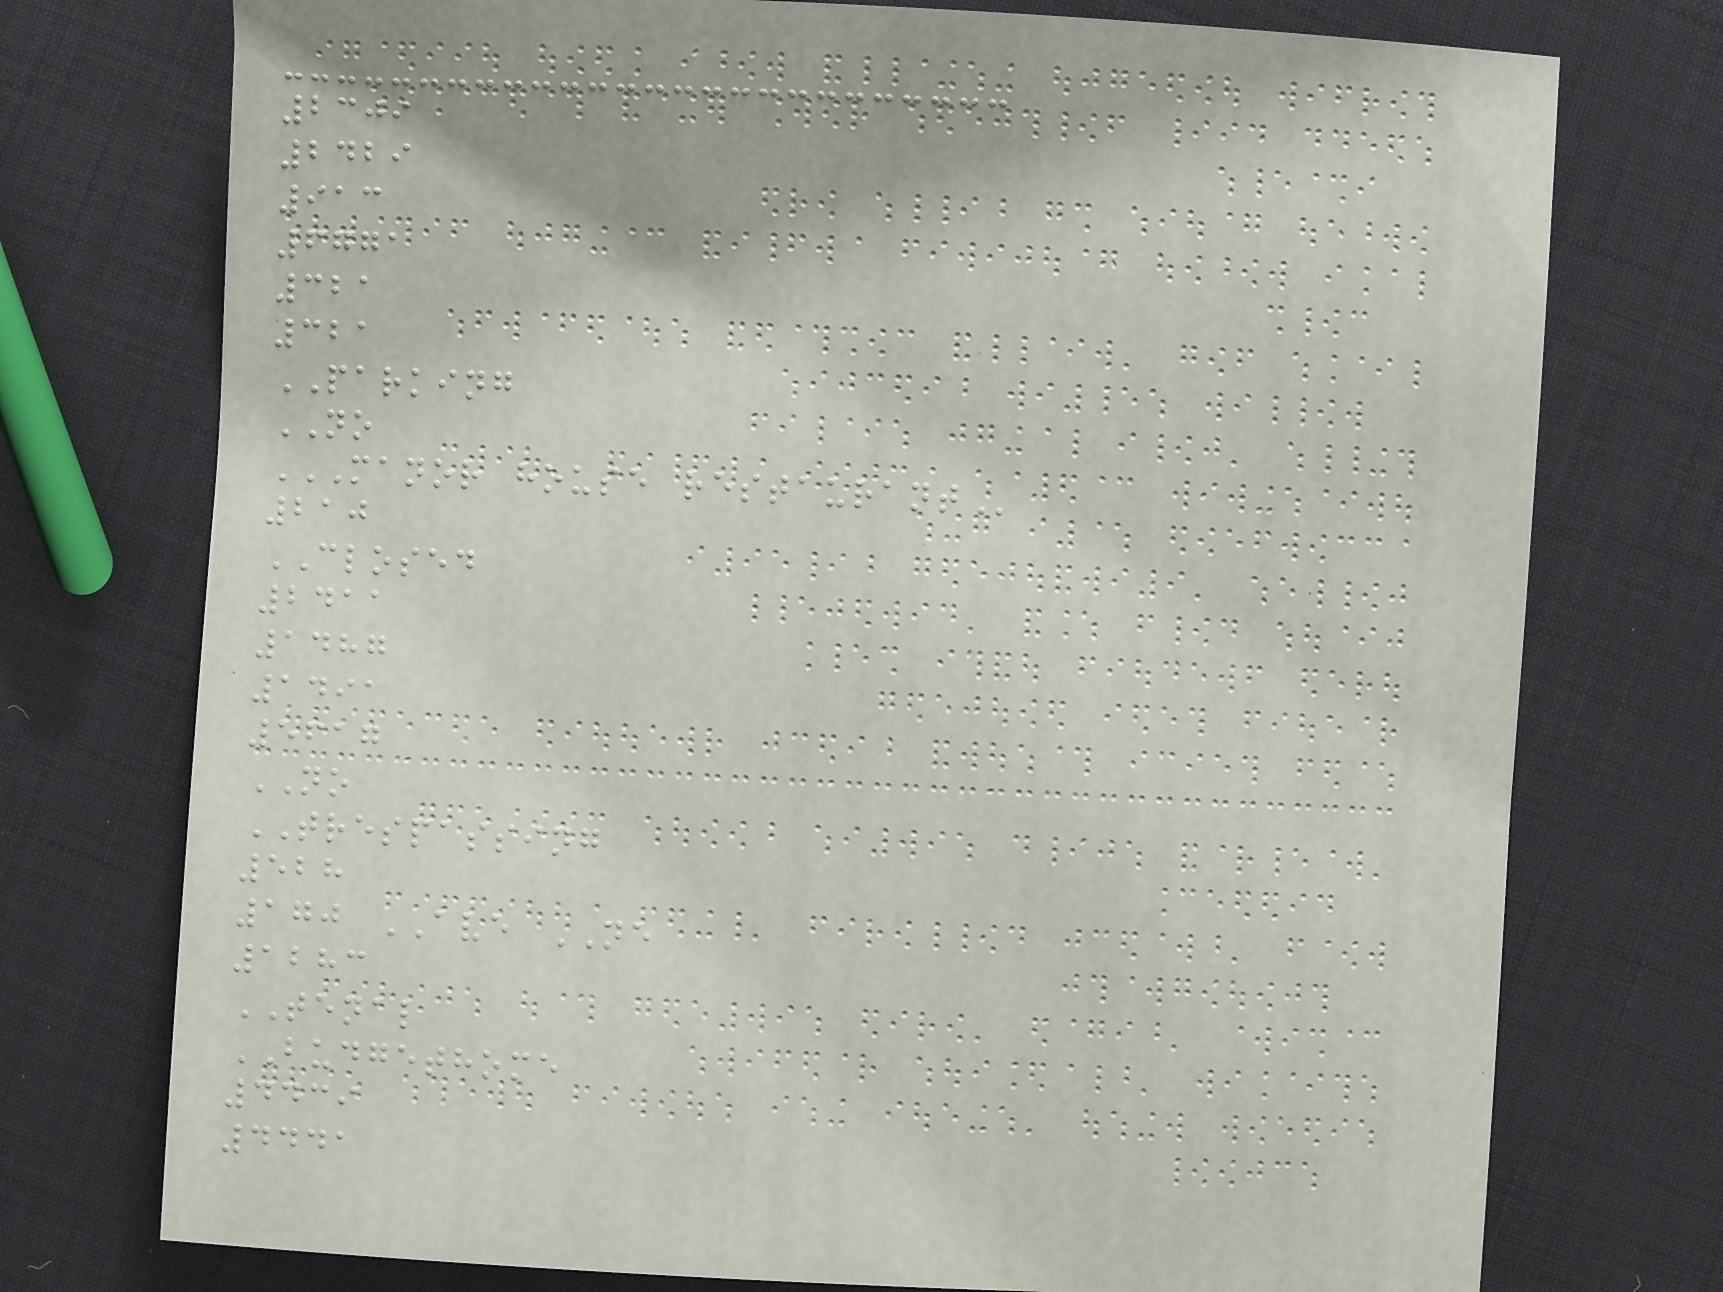2309
2429
913
6771
321
321
PARKING
NO
MANOR HOUSE RESTAURANT
210
CLOSED
2411
1487
1491
5617
NO
TRESPASSING
528
170 AVE NE
1283
TENAL
BUDGETHOME
4439
4441
